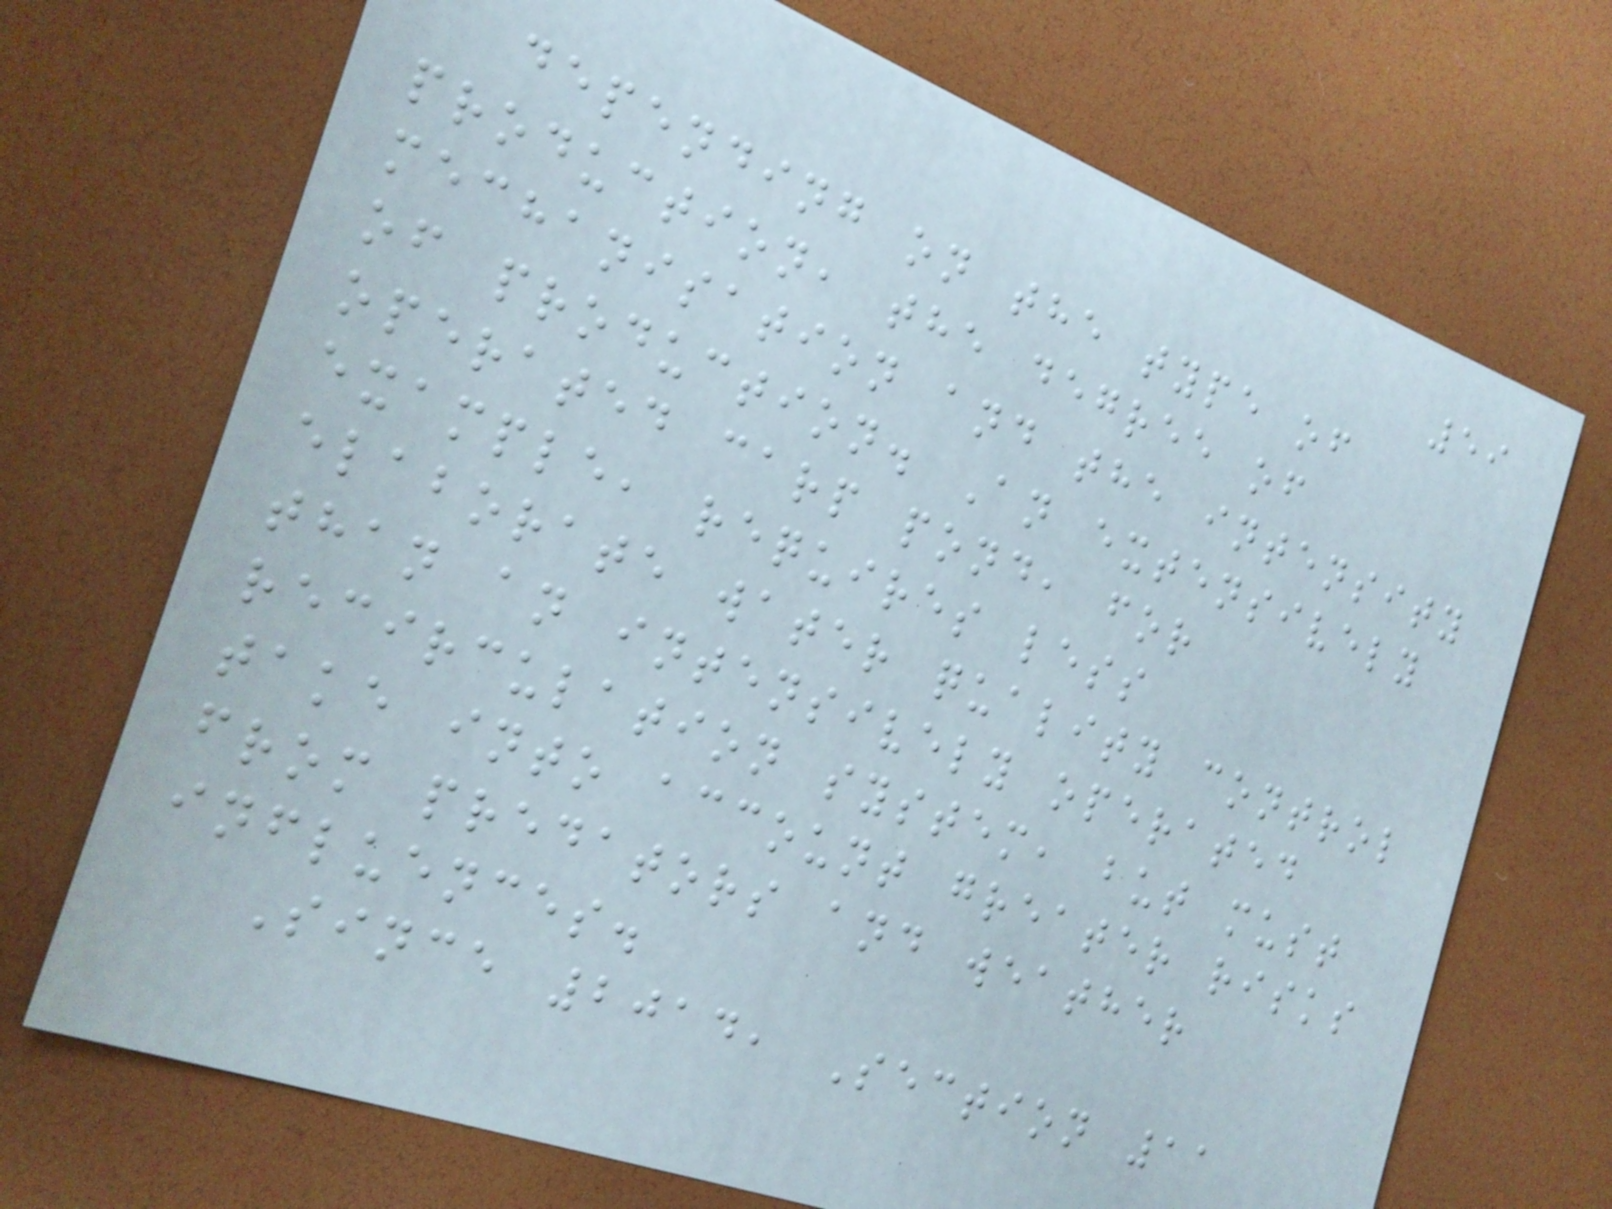59
depending on the type of
production, the degree of
mechanisation and the intensity
of production. An extensively
operated carp pond, for
example, requires less
elaborate water quality control
than an intensively operated
recirculation system, but must
take into account greater risks
from predators and weather
influences.
Since 2014, Section 11
